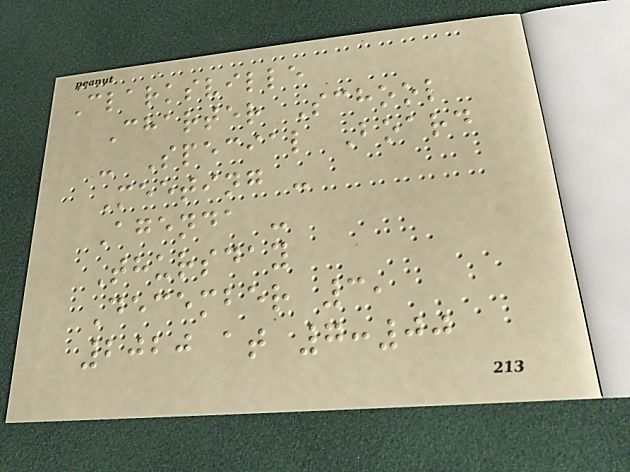Clarksville
Charter School
- Special Board
Meeting -
Agenda -
Thursday
December 3,
2020 at 7:00
